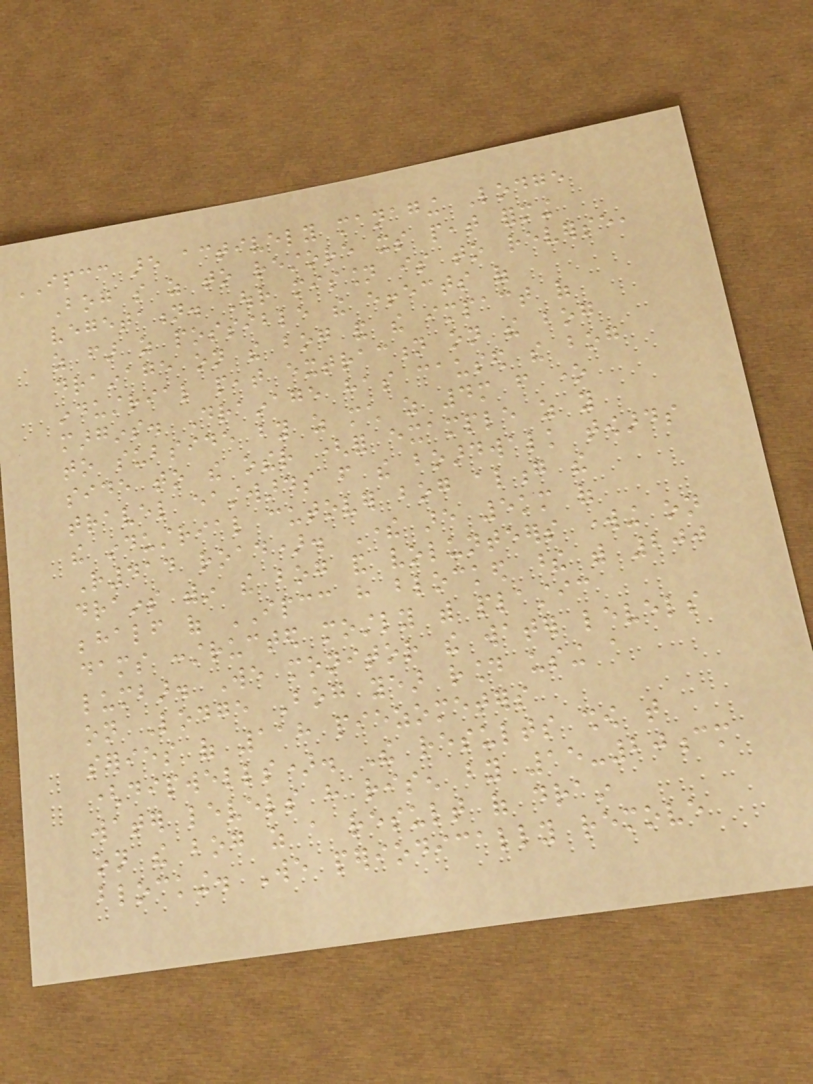IPCC are actively managing Lodge
Bog so as to restore its peat forming
vegetation. Our mission is to reverse,
as far as possible the effects of
drainage on the bog and the impact of
industrial peat extraction on the bog
margins. Drainage has caused the bog
to subside by as much as 4m from one
side to the other (for example as you
travel eastwards from the boardwalk towards
the industrial cutover bog along the
R414 road). There are 5km of
drains within the bog and volunteers working on
behalf of IPCC have blocked these with 200
dams constructed mostly with plastic
lumbar. We monitor the water levels
on Lodge Bog year round using a
series of 118 piezometers
(dipwells). The results show that
water levels have risen by 15-20cm
on the bog as a result of drain
blocking. We periodically remove
